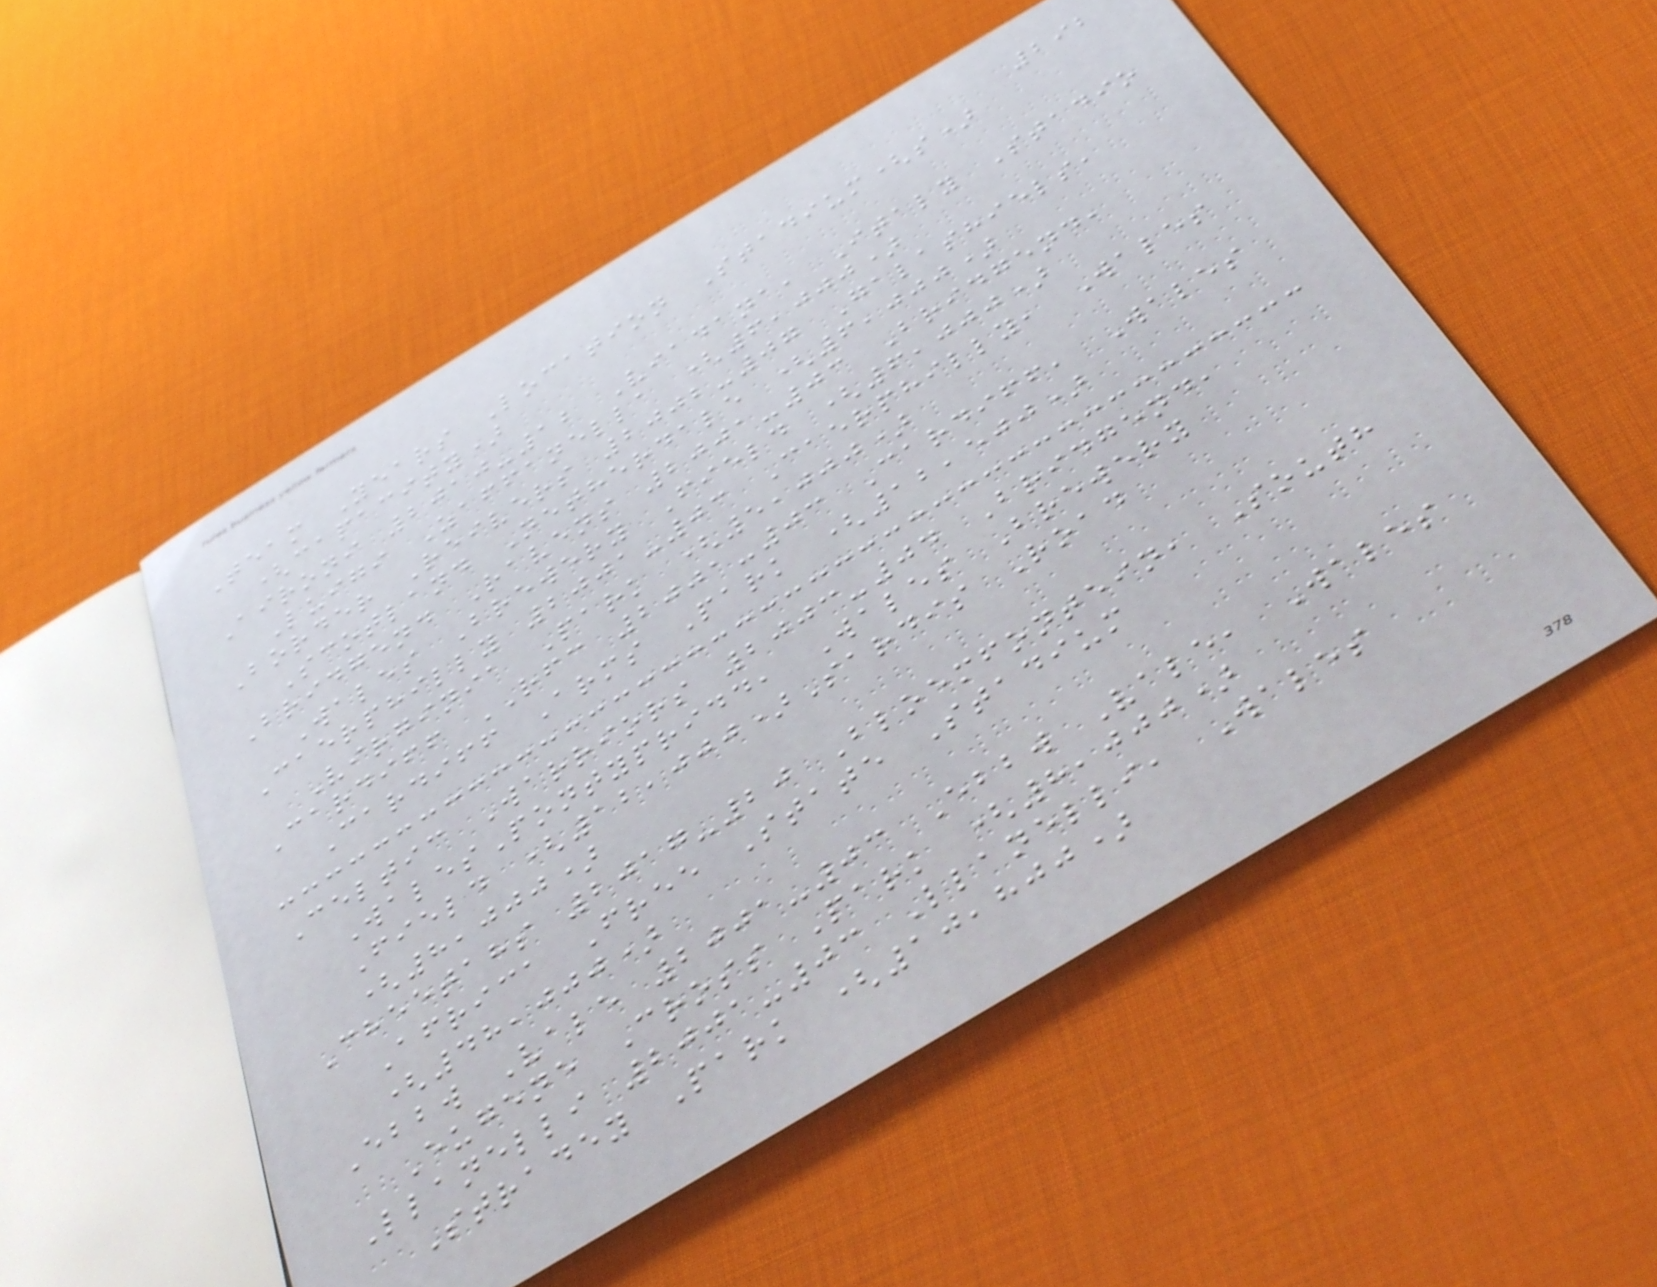292
Team Years Location Stadium(s)
(capacity)
Aironi 2010-12 Viadana, Italy Stadio
Luigi Zaffanella (6,000)
Border Reivers 2002-07 Galashiels,
Scotland Netherdale (6,000)
Bridgend Ravens 2001-03 Bridgend,
Wales Brewery Field (6,000)
Caerphilly 2001-03 Caerphilly, Wales
Virginia Park (5,000)
Cardiff RFC 2001-03 Cardiff, Wales
Cardiff Arms Park (12,500)
Celtic Warriors 2003-04 Bridgend,
WalesPontypridd, Wales Brewery
Field (12,000)Sardis Road
(8,000)
Cheetahs 2017-20 Bloemfontein, South
Africa Free State Stadium
(48,000)
Ebbw Vale 2001-03 Ebbw Vale, Wales
Eugene Cross Park (8,000)
Llanelli 2001-03 Llanelli, Wales
Stradey Park (10,800)
